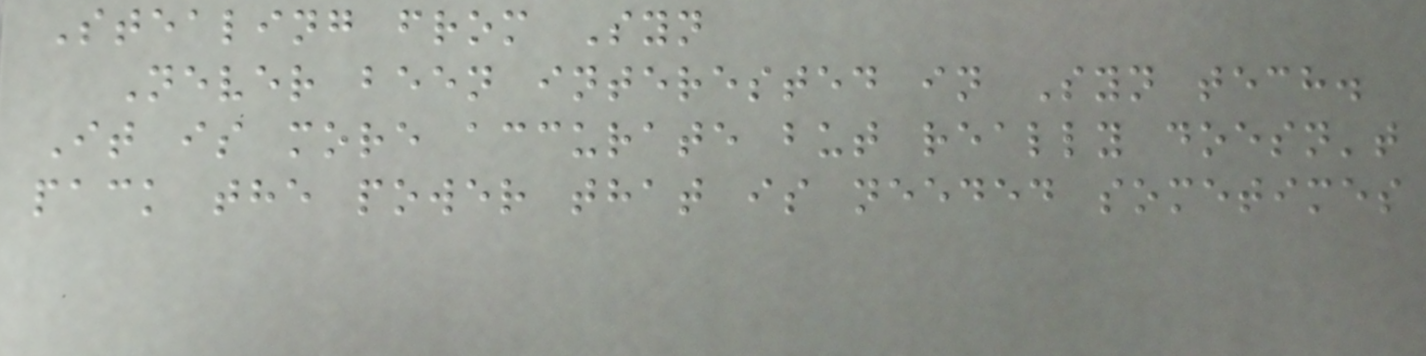Stealing from Syn
Never been interested in Syn tech.
It is more accurate but really doesn't
pack the power that is needed sometimes
